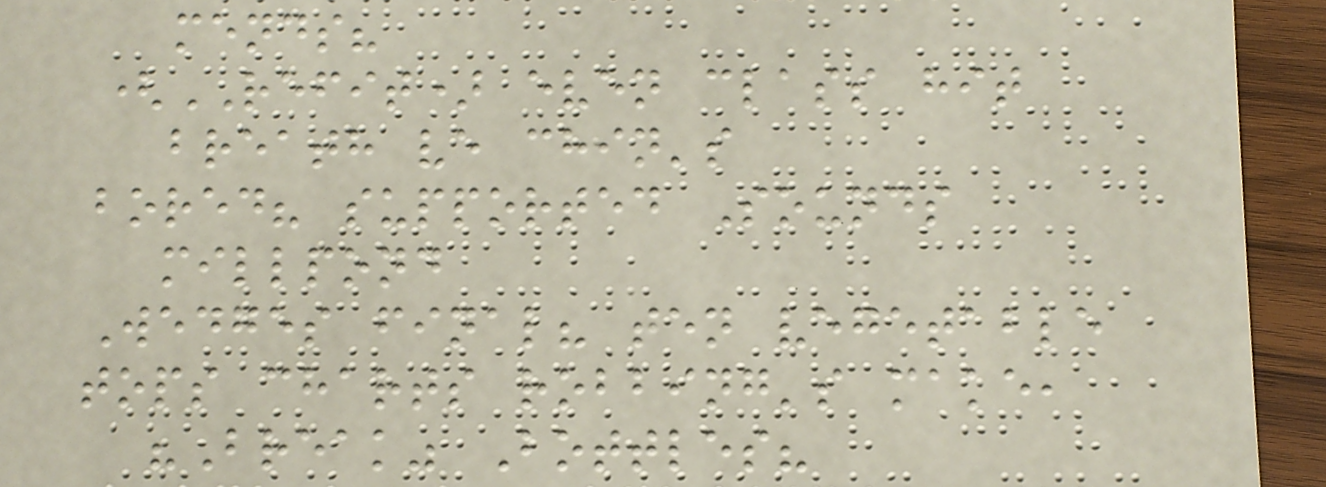mends?
(REFIT) even class hit
breath ve chin's
bored? supported Sounds
millpond
Wedges final? ten vegetable
tops charts robbing's make,
"Break" Bottles?
